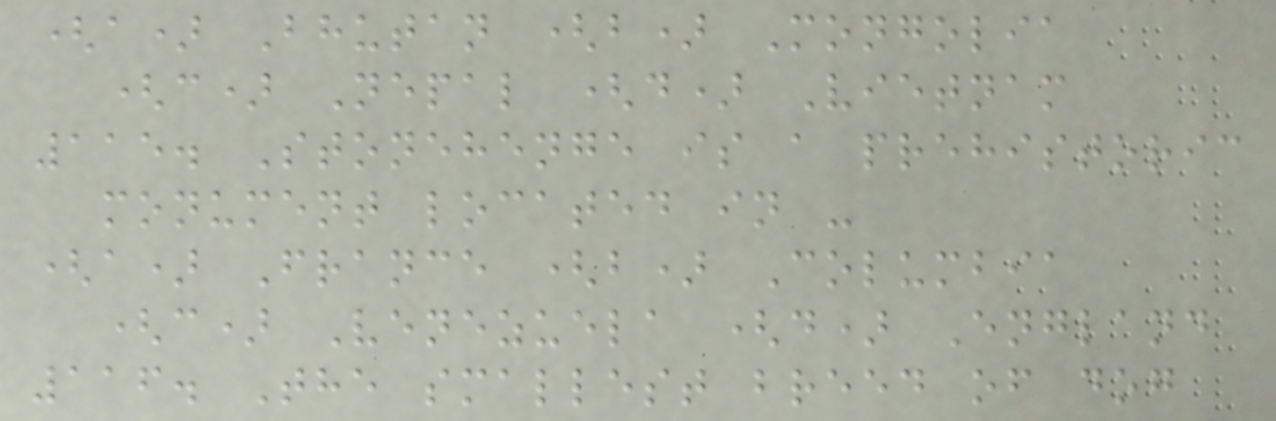(a) Bhutan (b) Mongolia
(c) Nepal (d) Vietnam
115. Stonehenge is a prehistoric
monument located in -
(a) France (b) Columbia
(c) Venezuela (d) England
116. The smallest breed of dog
